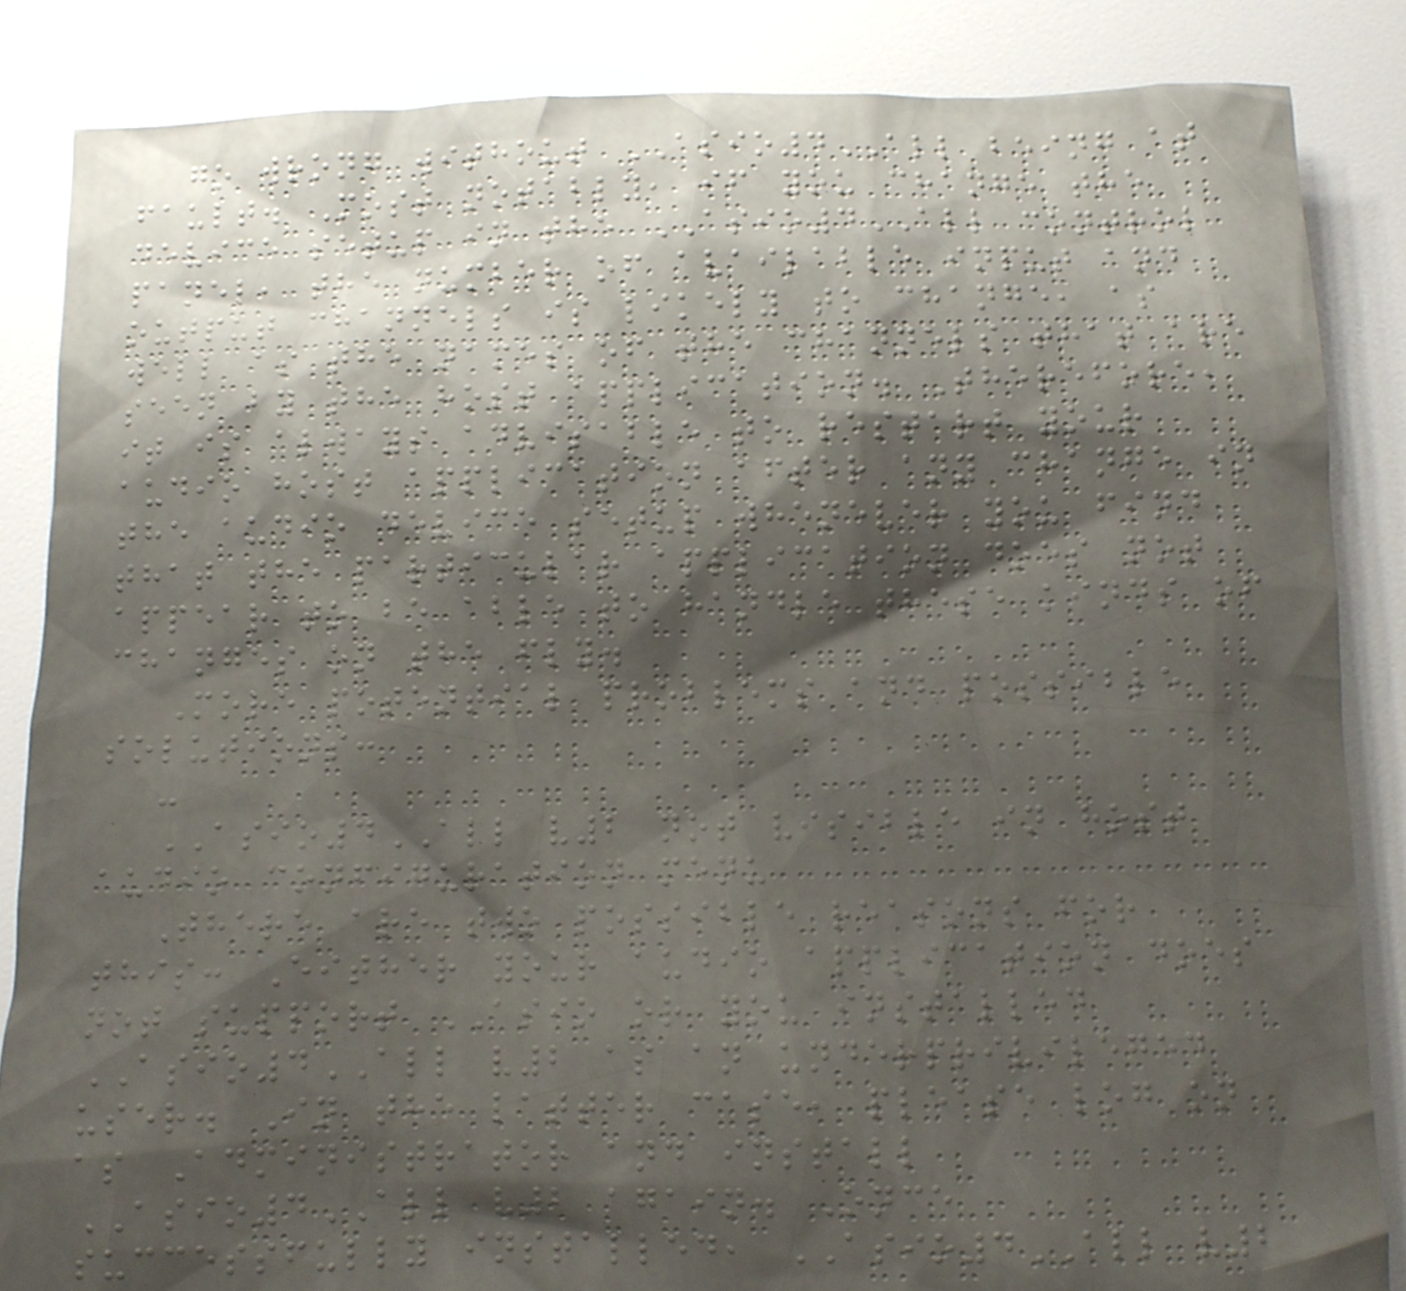go wrong without ASIO4ALL being at
fault. Most notably, if you change the
device setup in the ASIO4ALL control
panel, the number of available input and
output channels is likely to change, as
well as the names of the channels that are
seen by the host application. Therefore,
it is always advisable to restart your
audio host application after any change in
the audio device setup whenever you find
that the particular application does not
appear to be able to handle these kinds of
changes on the fly.
More potential problems and possible
solutions:
-
ASIO4ALL v2 not visible in host
audio configuration menu
There are two possible reasons for
this: Either your audio application does
not support ASIO or you installed
ASIO4ALL v2 as an underprivileged
user. In the latter case, please log on
as Administrator and install
ASIO4ALL v2 again. Once
successfully installed, ASIO4ALL v2
